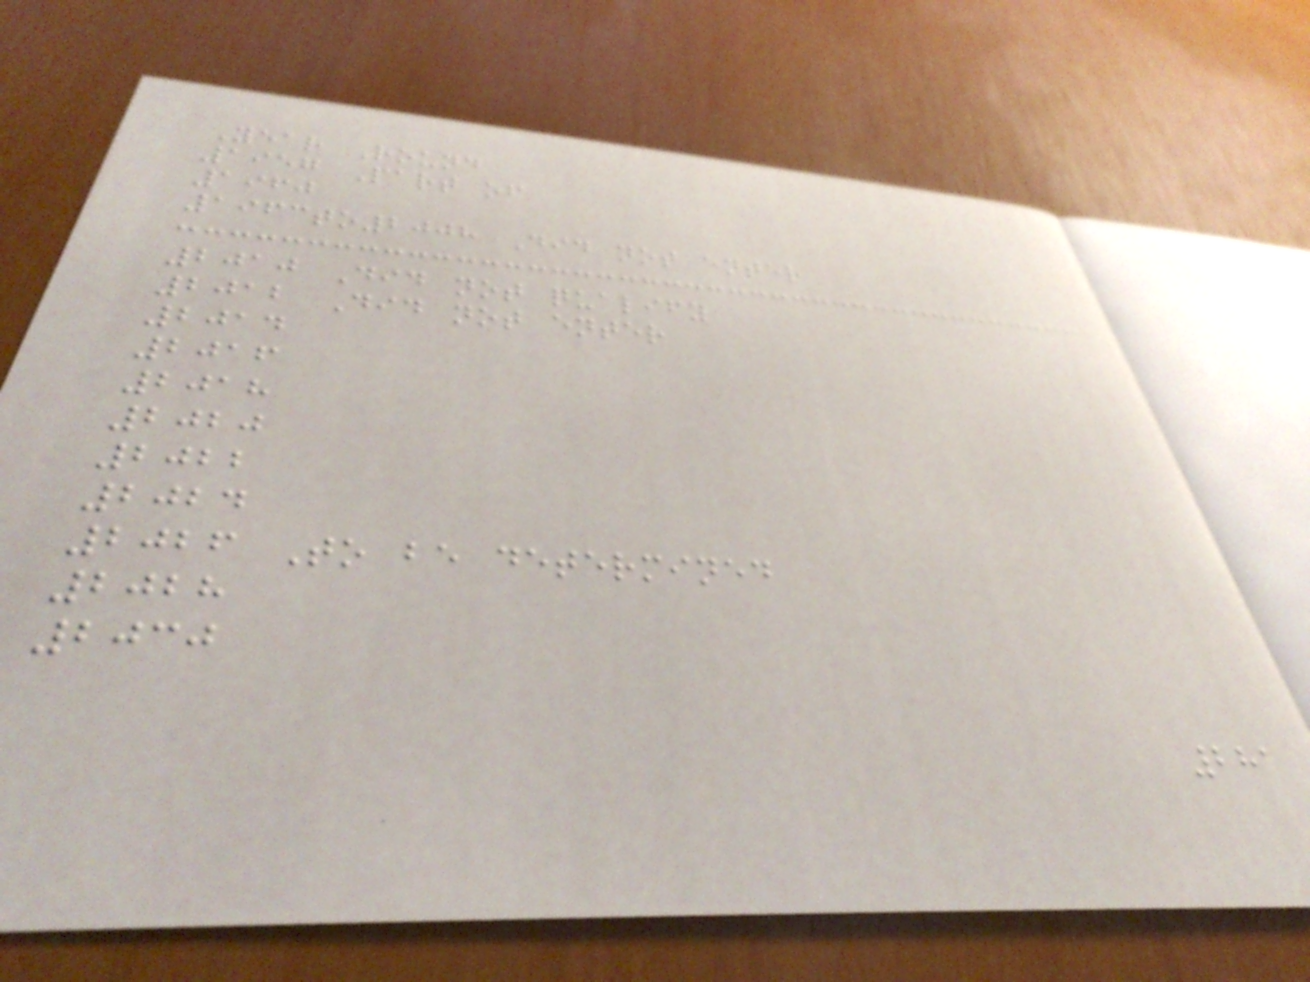Year Round
1957 Part of
1960
1963to2008 Did not enter
2010 Did not qualify
2012 Did not enter
2014
2016
2018
2020
2022
2024
2026 To be determined
2028
2030
281
